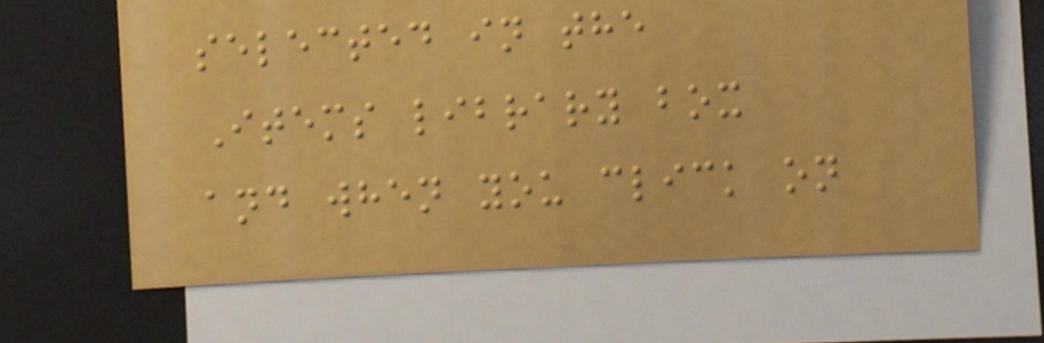selected in the
Items library box
and when you click on
